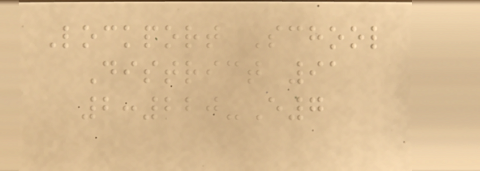Lockport School
District 91
2:220-E7
